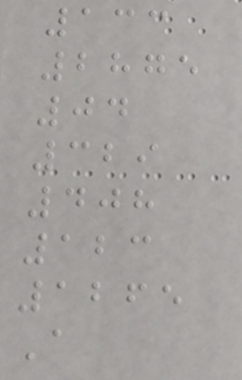133
2875
04
329
408
123
1265
A
